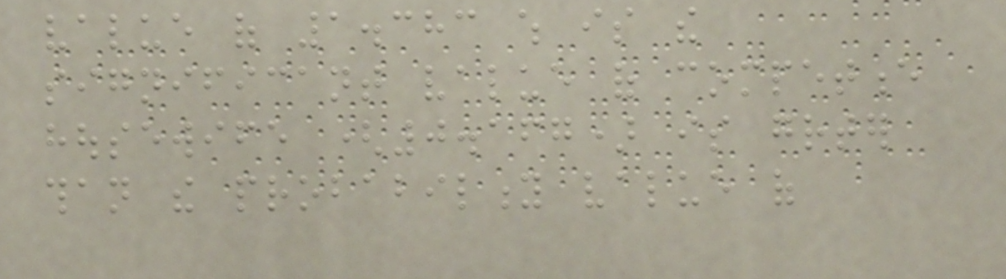value of 1.383 which is the
significant value of competence
housewife (0.167) is greater
than the probability value of
